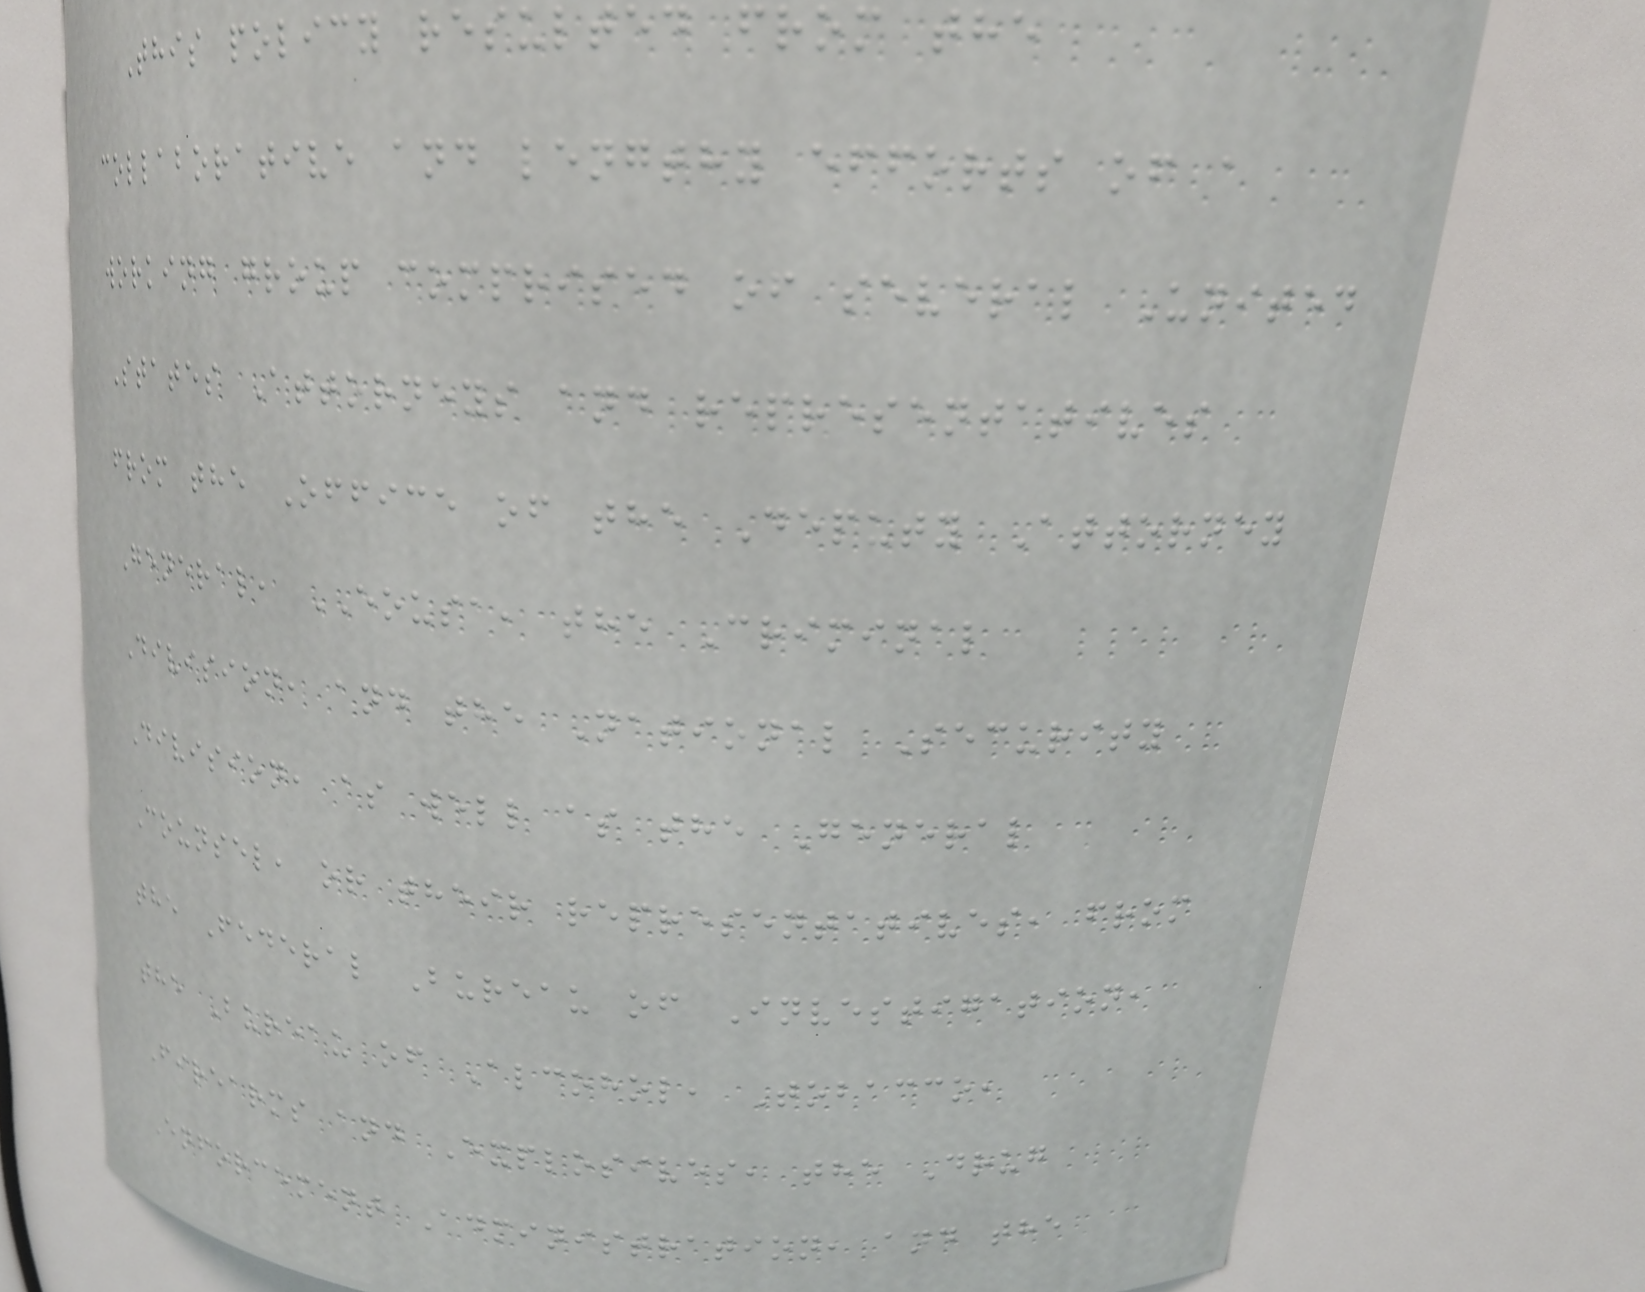This policy resulted from the
collaborative and lengthy efforts of a
working group comprised of several United
States Attorneys and representatives
from the Office of the Deputy Attorney
General, EOUSA, the Criminal
Division, and the National Security
Division, as well as the General
Counsel, or their representatives, from
the Federal Bureau of Investigation,
the Bureau of Alcohol, Tobacco,
Firearms and Explosives, the Drug
Enforcement Administration, and the
